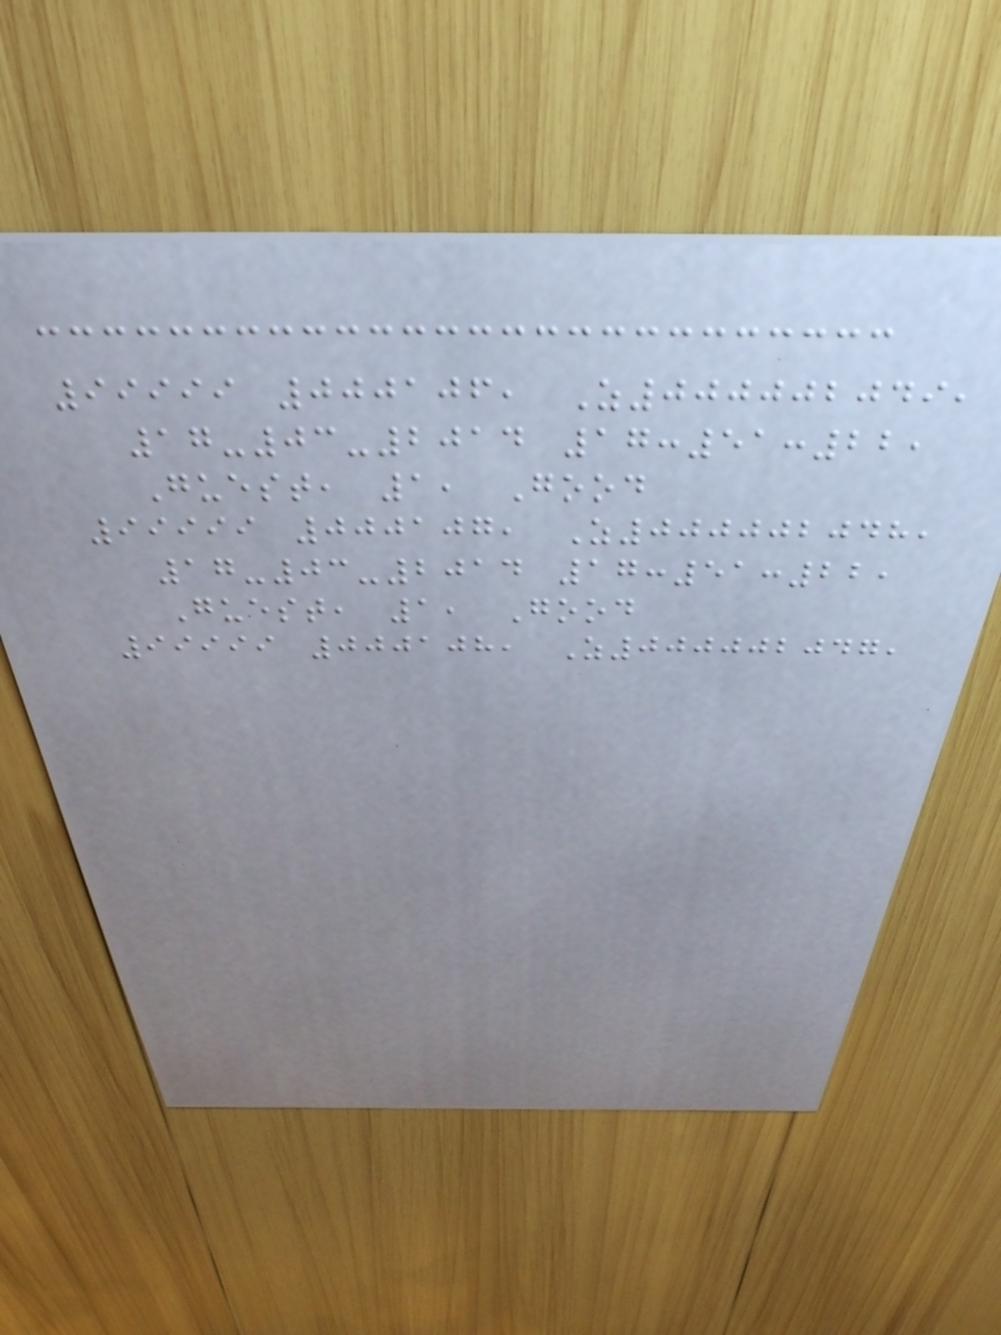99999 000106, Z000002049,
17-03-2014 17:51:22,
Guest, 1, Good
99999 000107, Z000002048,
17-03-2014 17:51:22,
Guest, 1, Good
99999 000108, Z000002047,
